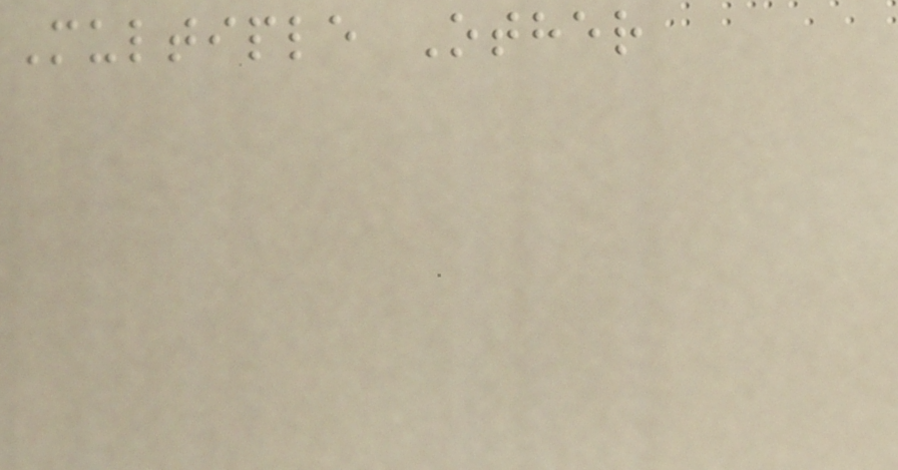Multiple Other
